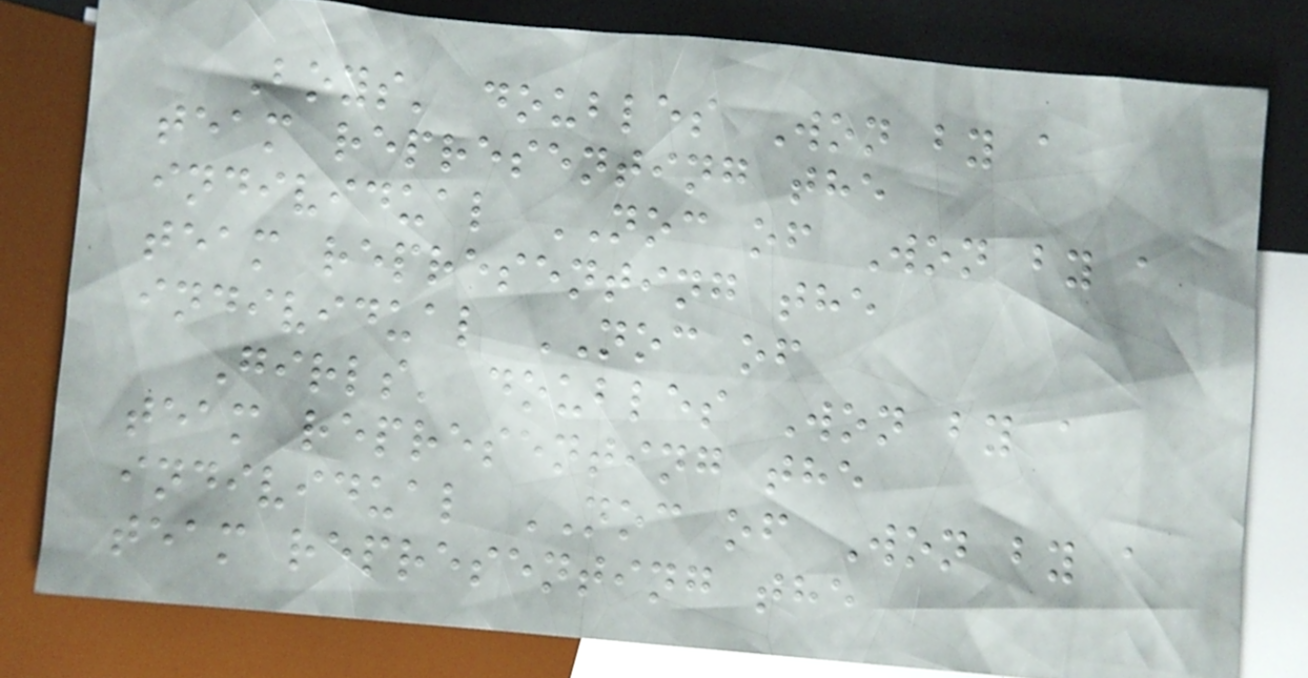Boys' doubles Won by a
team representing the
individual NOC of Won by a
team representing the
individual NOC of
Girls' doubles Won by a
team representing the
individual NOC of Won by a
team representing the
